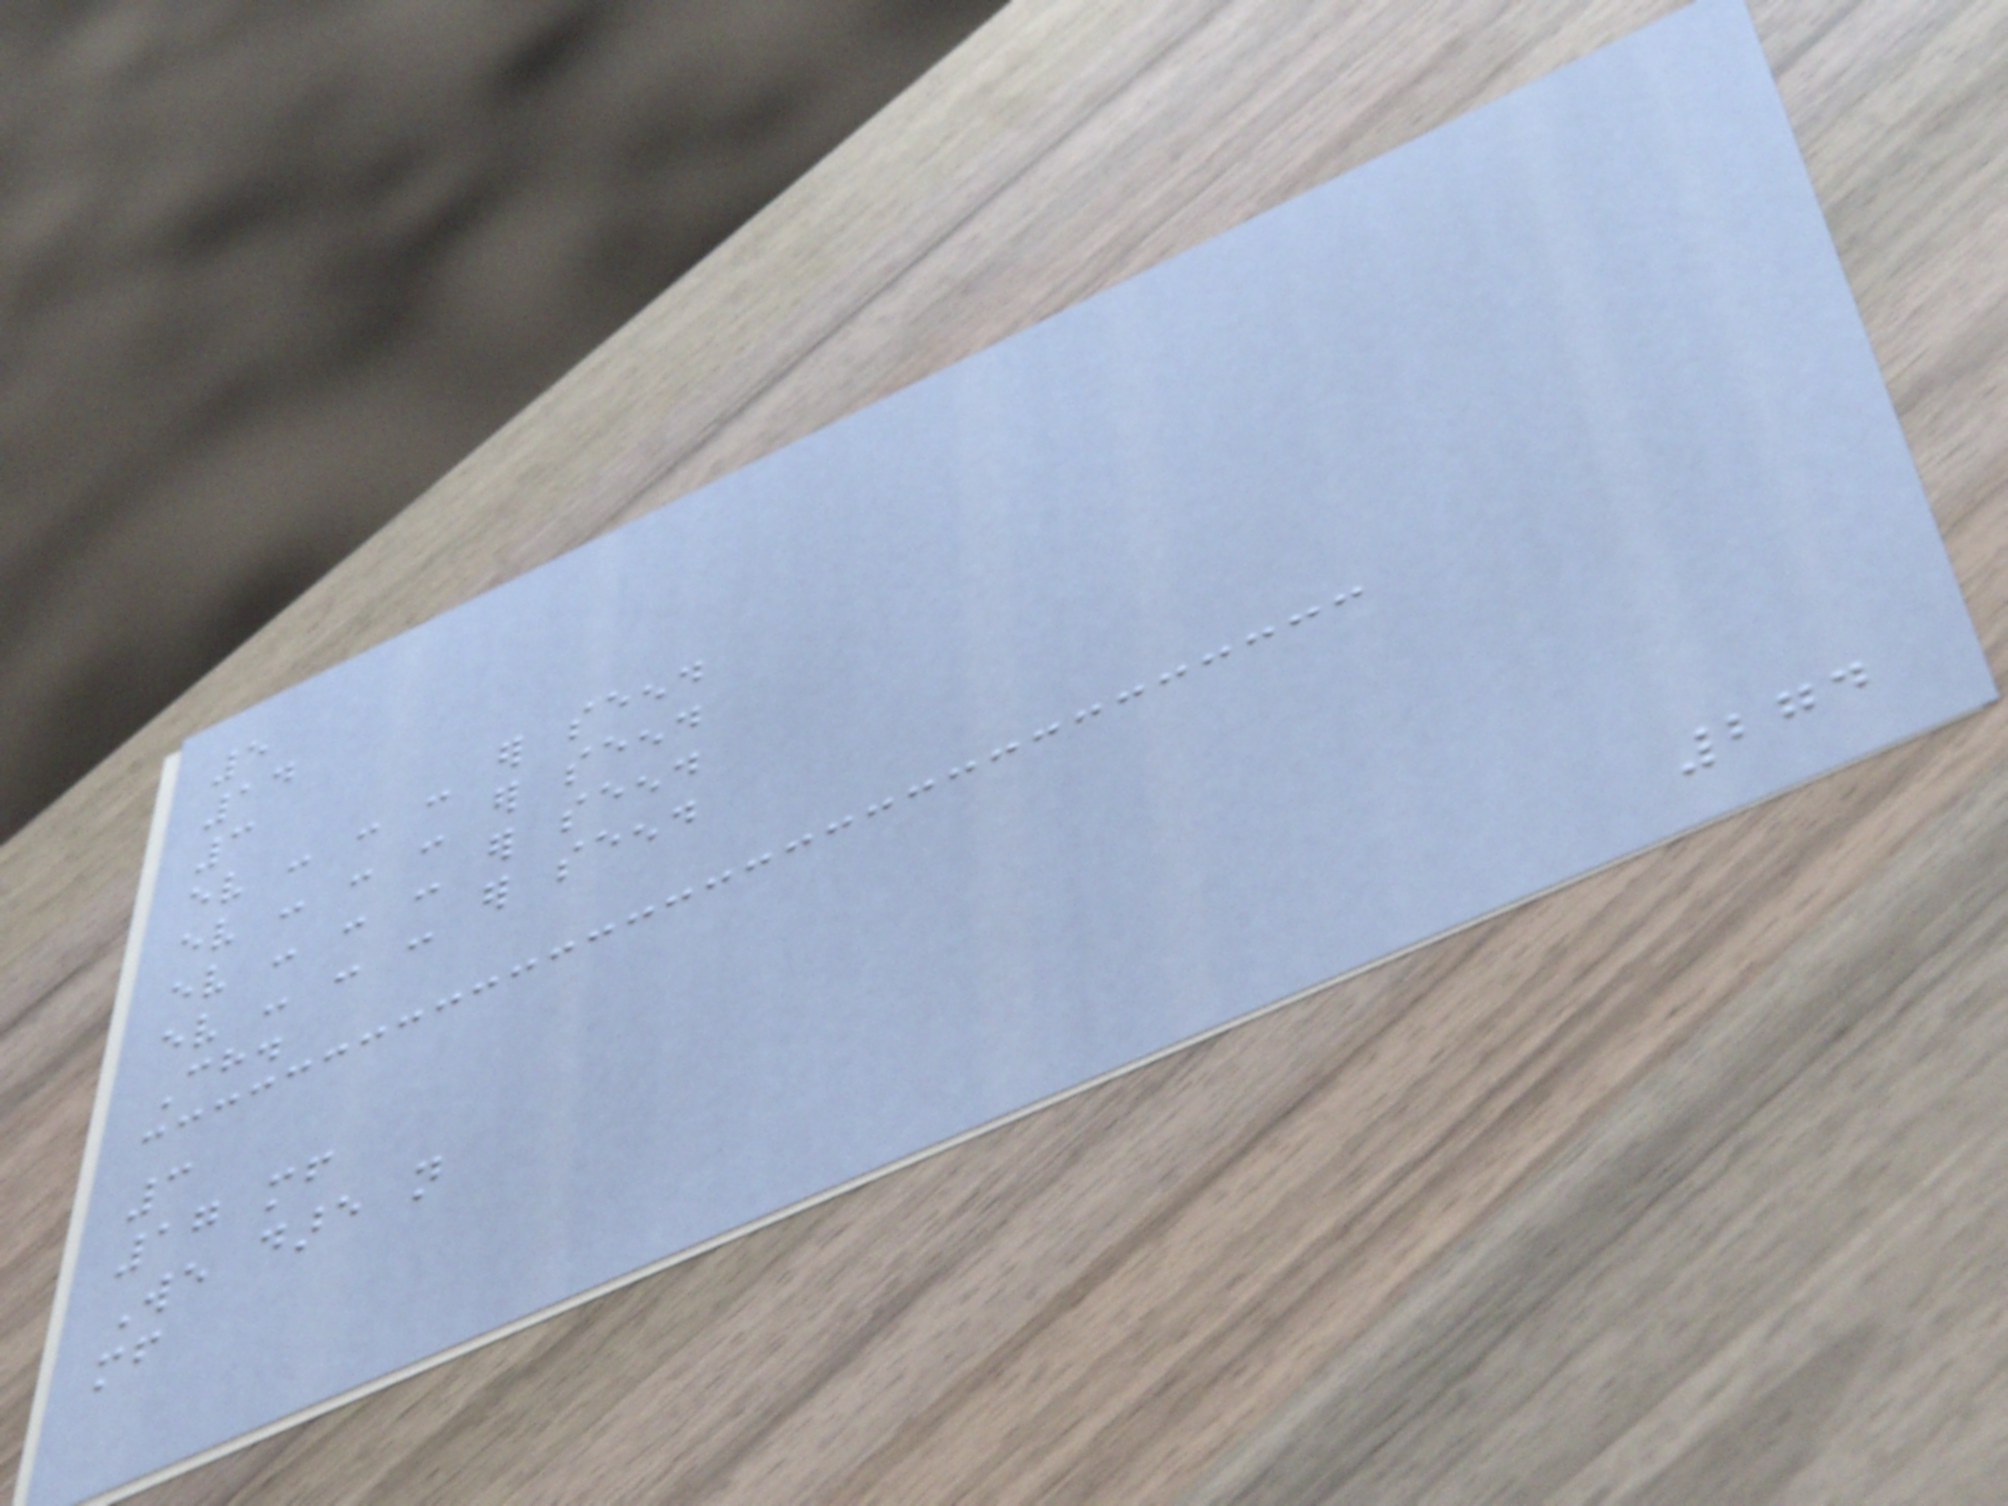5
14
3
ev - - - er seen.
ev - - - er seen.
ev - - - er seen.
ev - - - er seen.
Ch.
3
17 mf
We dare not
mf
274
